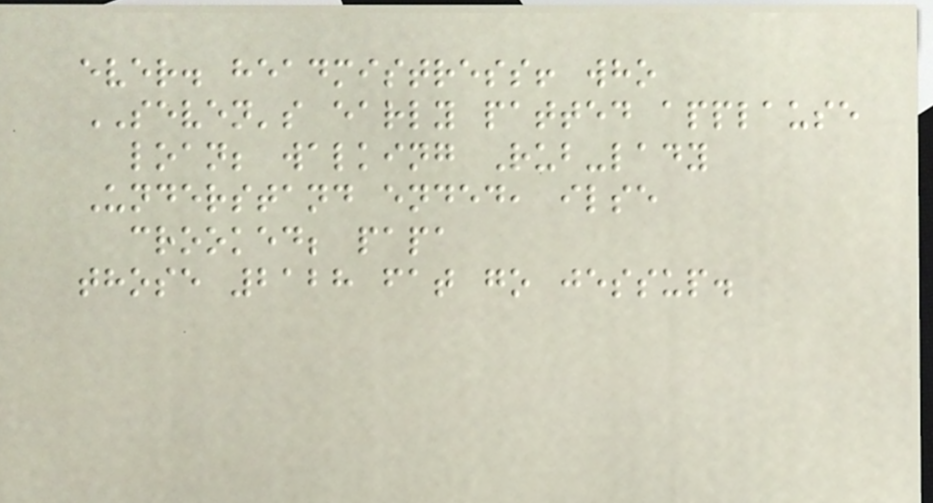ever. headmistress! who
SEVEN's early patted applause
loan; walking Rub-lady
Understand ended, ilse
crooked; papa
those 2128 fat go jessup.
